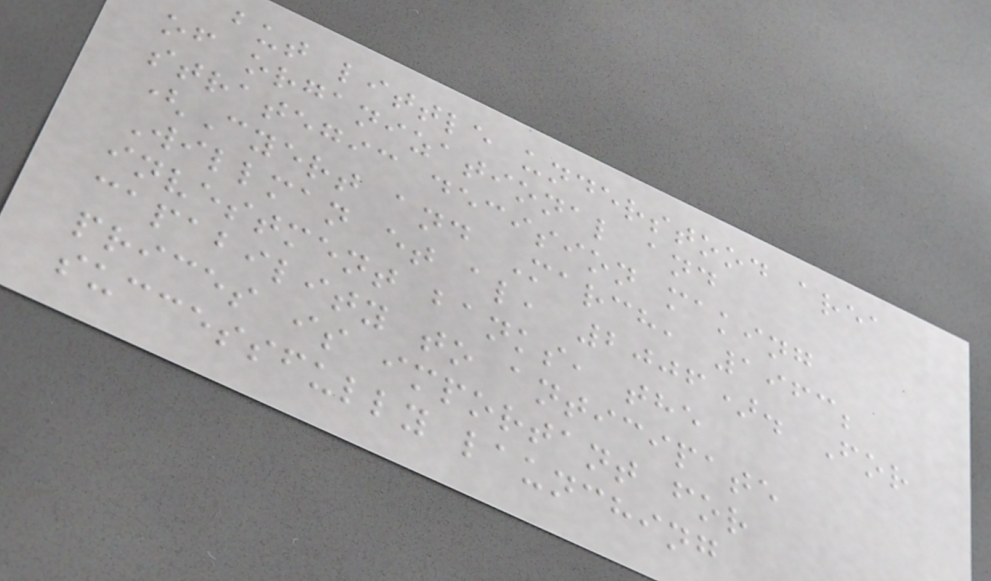but little understood area
of organizational and
strategic decision making
(Cyert and March, 1963;
Willman et al, 2006). For
investment banks, the
capability to anticipate
prices is important for
successfully launching
